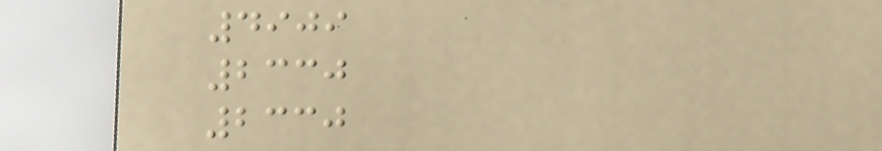4909
2330
2330
